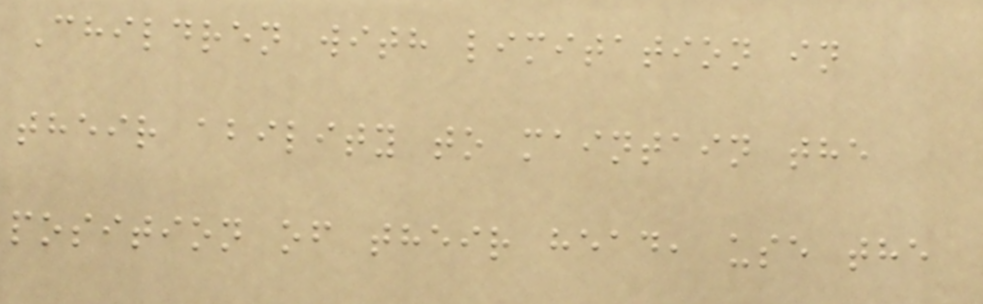Children with limitation in
their ability to maintain the
position of their head, use the
